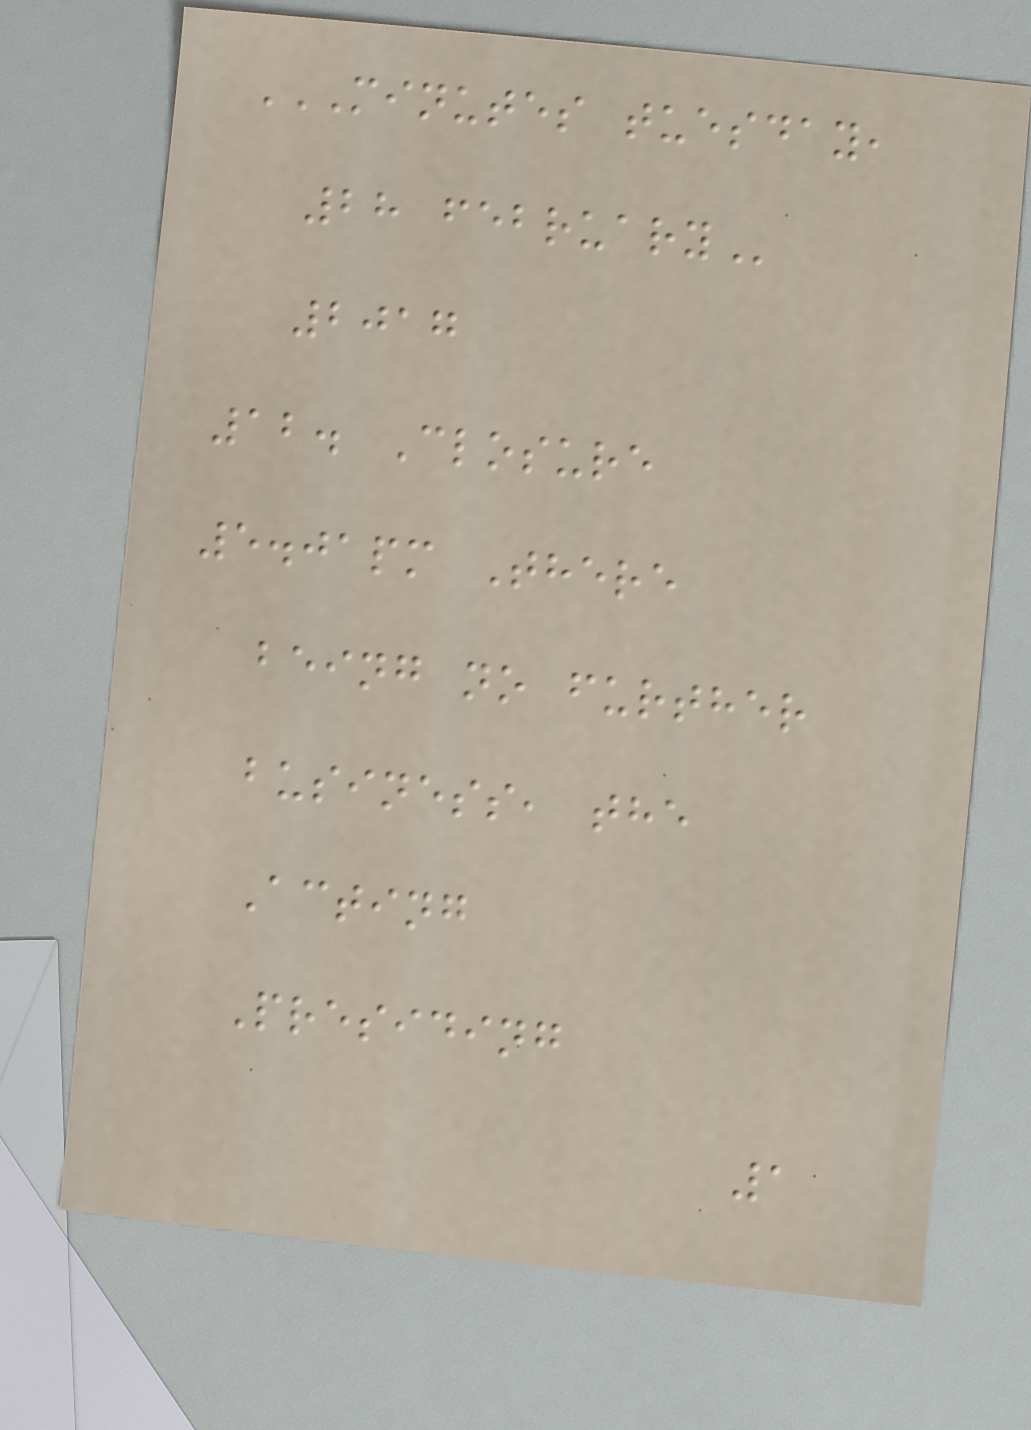MINUTES TUESDAY,
28 FEBRUARY
2017
12. Closure
5.01pm There
being no further
business, the
Acting
Presiding
1
